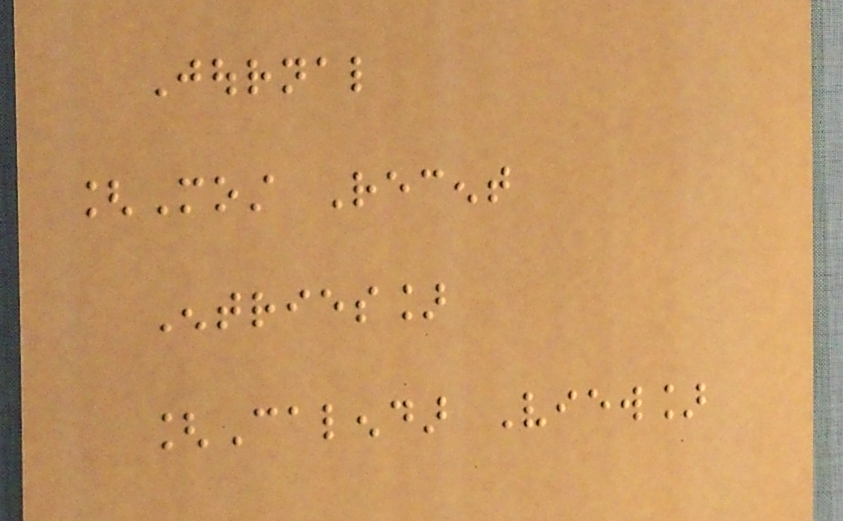Journal
[Most Recent
Entries]
[Calendar View]
